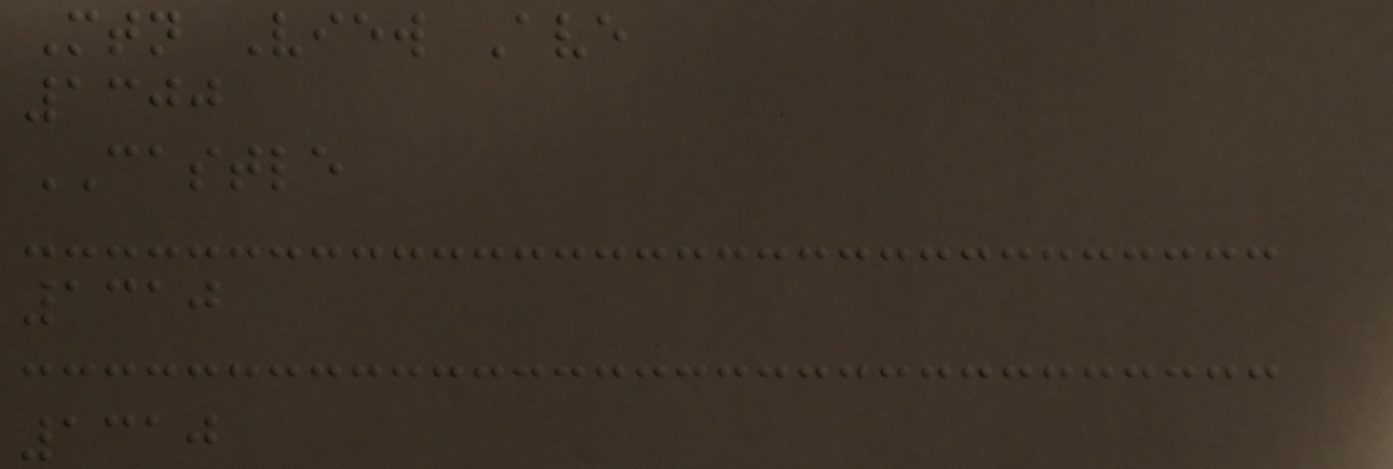Mtn View Ave
1300
CASTLE
1310
1310
